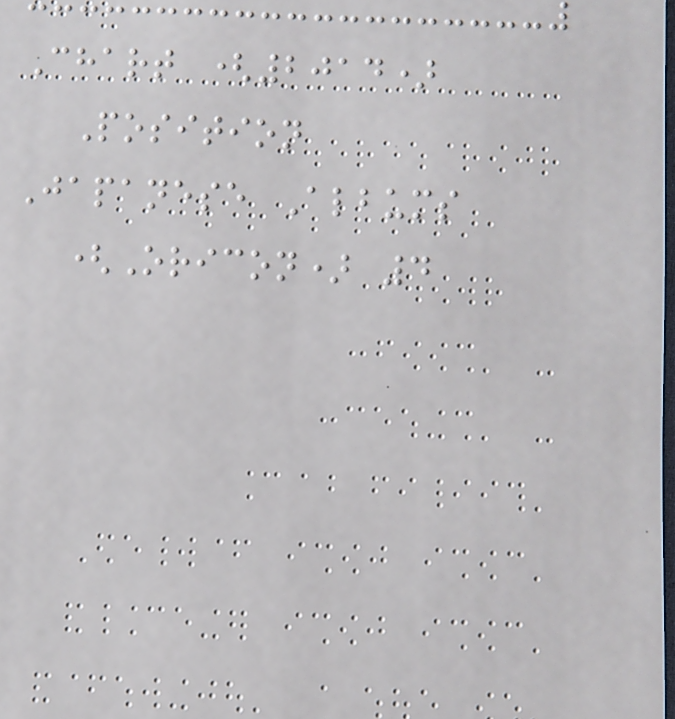Chart (2014)
Position
Japanese Albums
(Oricon) 4
